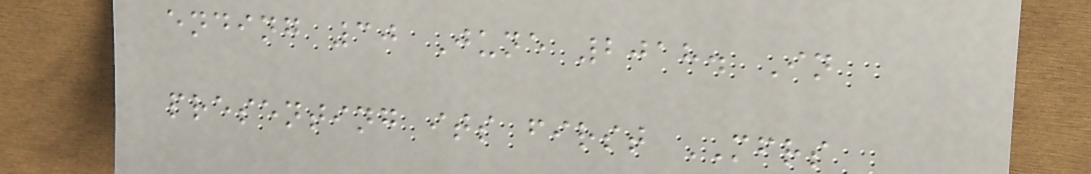ending 30 June 2018. In
presenting its first MFRS
